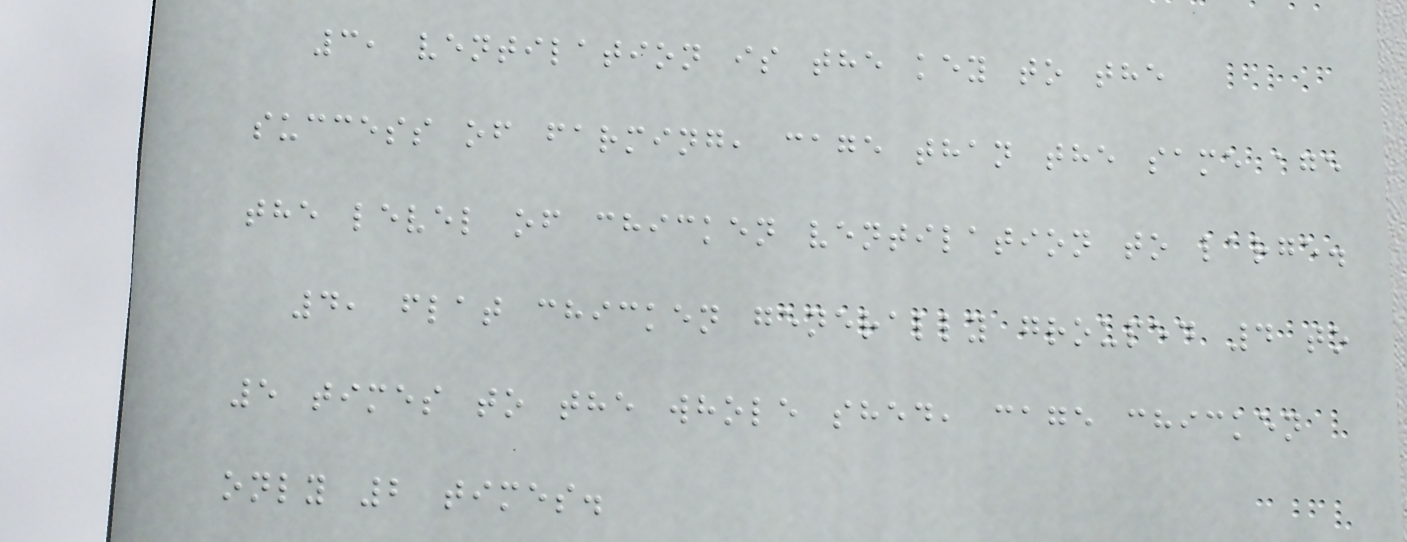3, ventilation is the key to the
success of farming, cage than the same age
the level of chicken ventilation to large.
4, flat chicken generally grouped 4 to
5 times to the whole shed, cage chicken
only 2 times.
